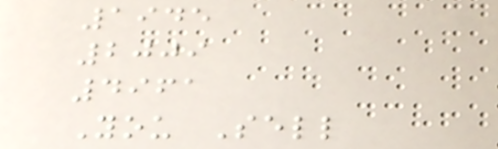1945
2009
4961
You Sell
